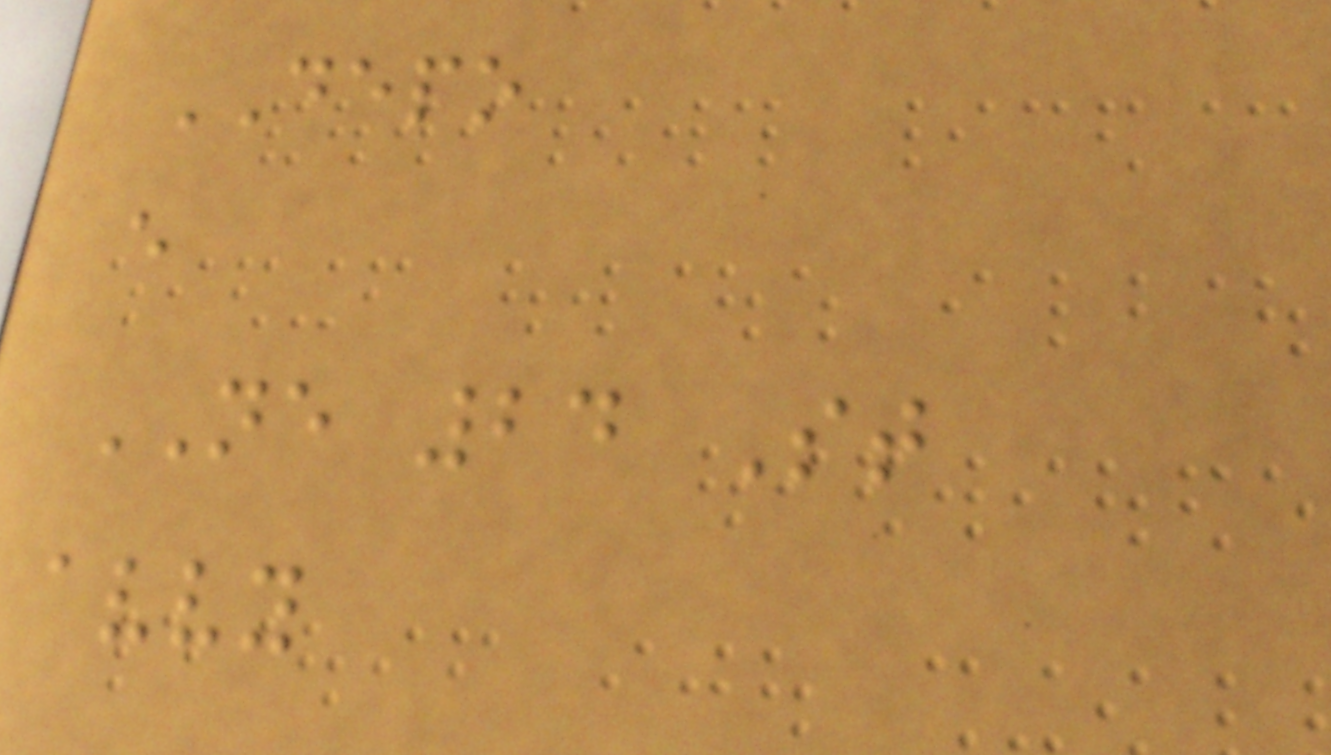DEPO
e
NE 24 St
avvy
